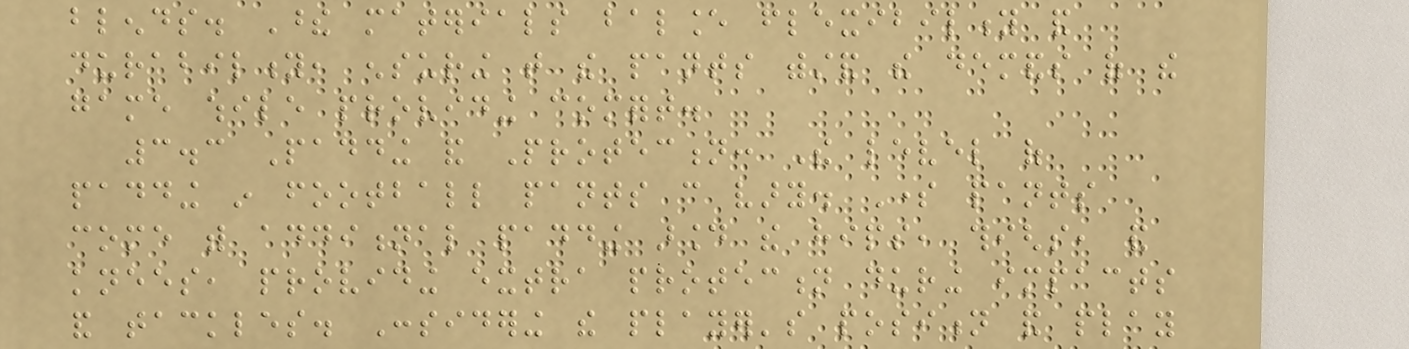blends. These materials balance flexibility and
durability, ensuring that the pants withstand the demands of the
game while providing comfort.
3.3 Padding and Protection: The level of
padding in football pants can vary. Some pants
come with additional padding around the hips, thighs, and
knees, providing extra protection during impacts
and tackles. Considering the player's position and play
